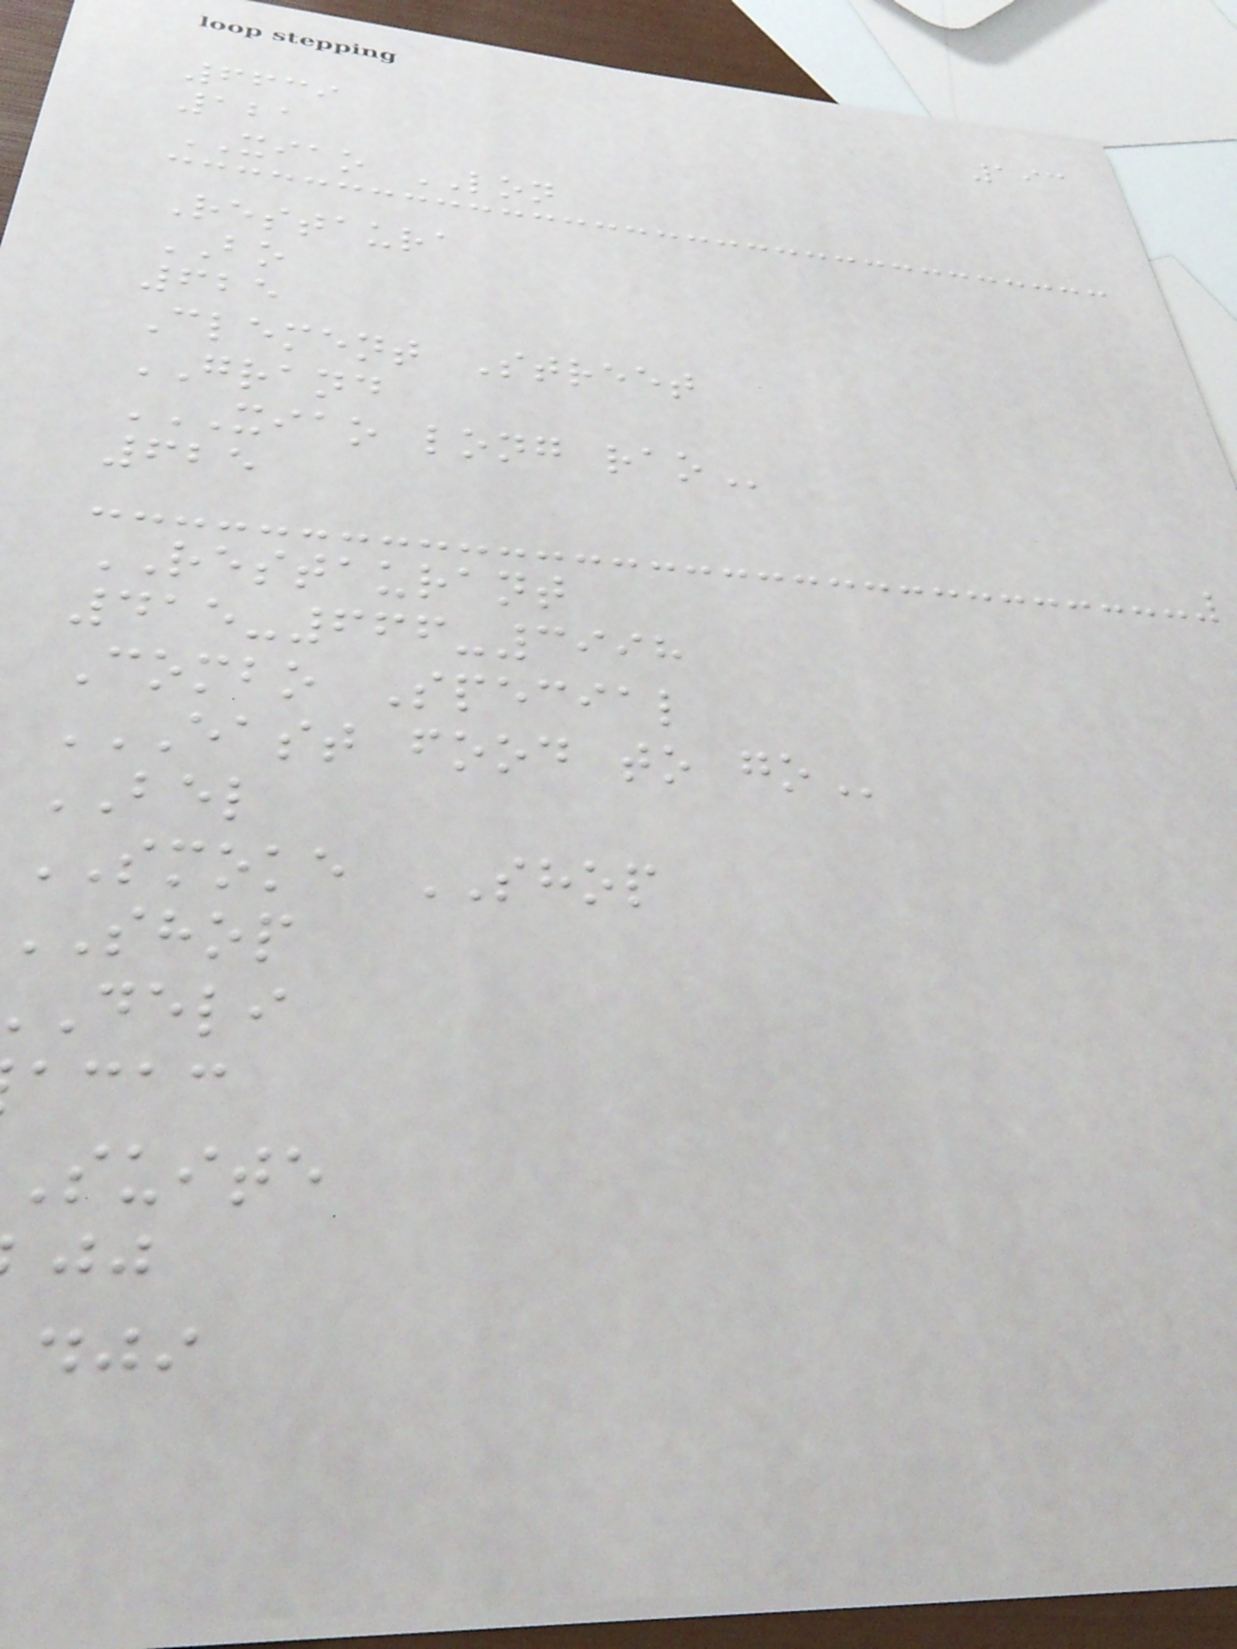193
6639
121
XIAO LON
Restaura
BO
625
Clement Street
GRAND
XIAO LONG RAO
625
RESTAURANT
415-666-3998
Combo Special
EAST FOOD TO GO
BEL
SMOKE SHOP
shop
deli
acac
suite
